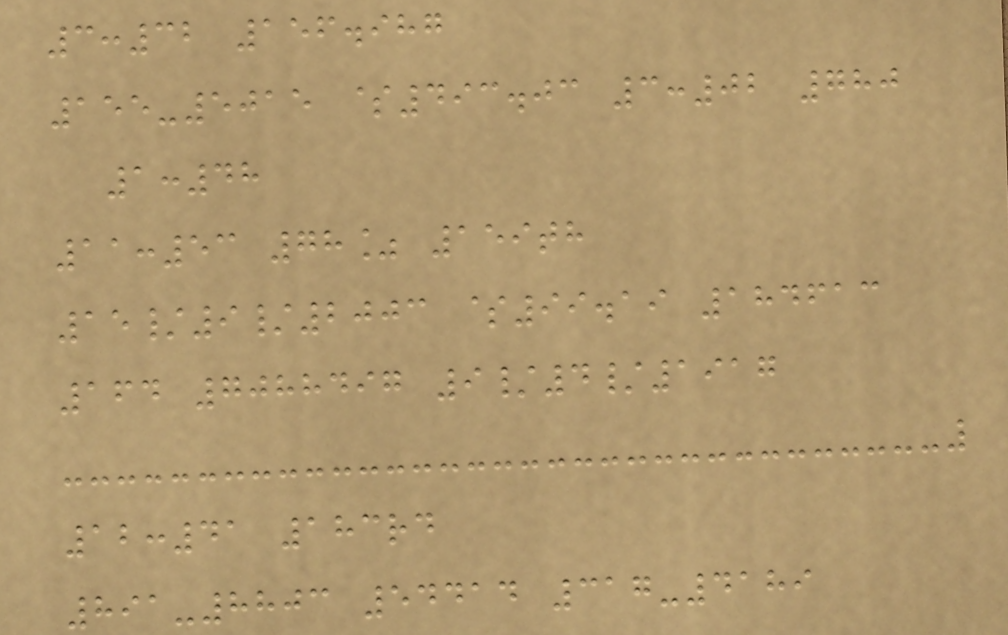3:32 156.987
155-5015 $493.03 3:02 780
1:48
11:53 78% 159th
15/9/2003 $99.19 184613
164 7088497 9/4/1917
12:41 183rd
891-8803 54414 317-4189
